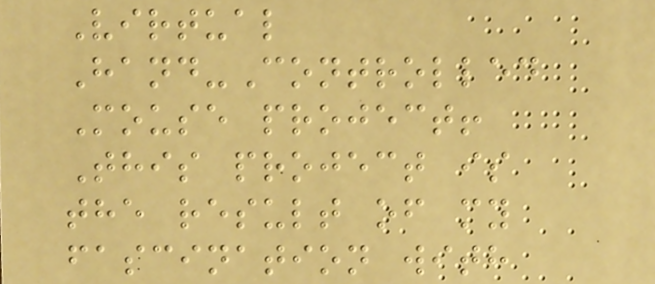Virtual
Hand-Controlled
Mouse project!
This project is
the result of my
fascination with
